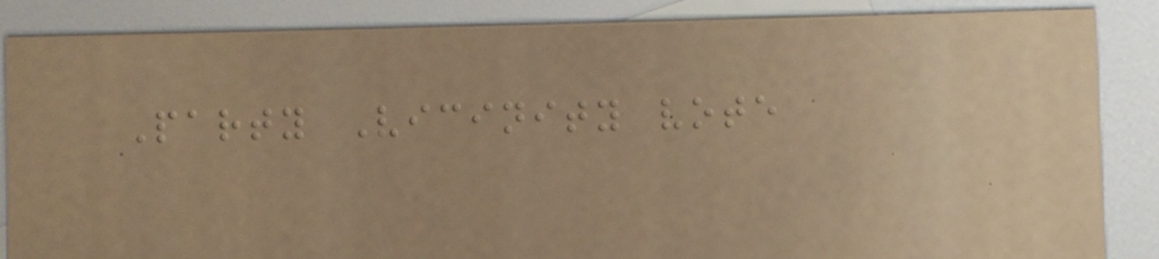Party Vicinity vote
